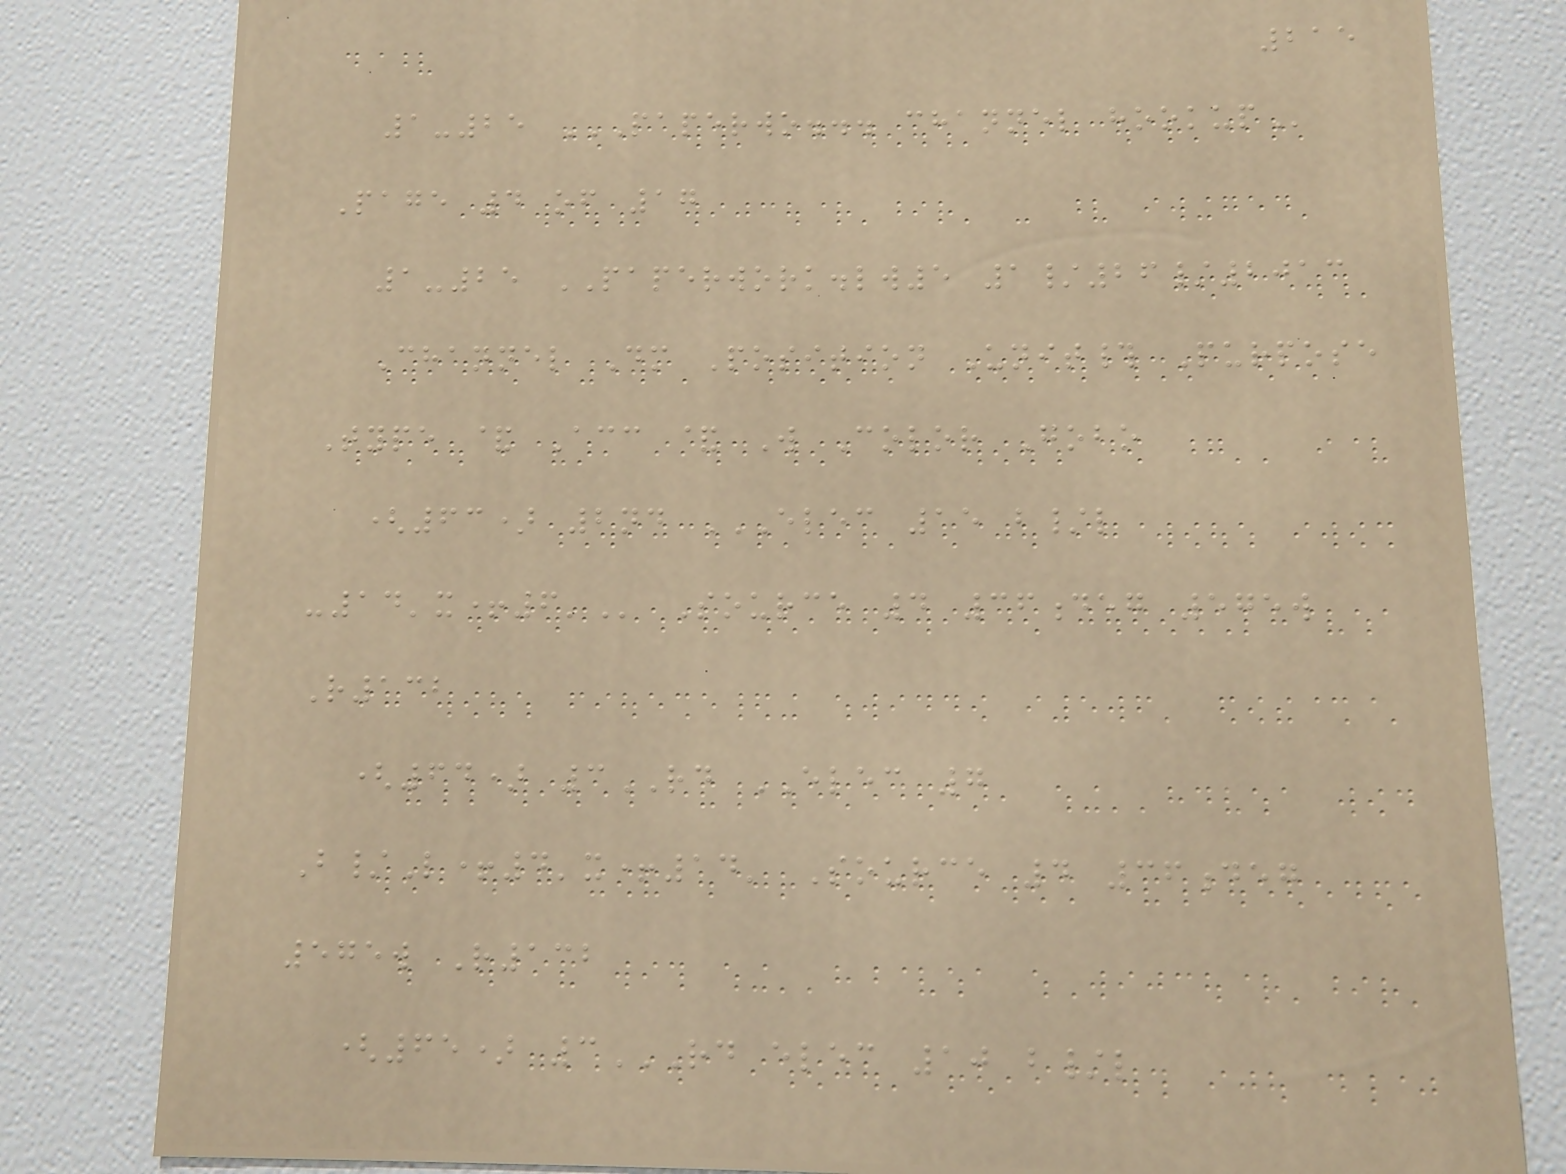215
1-25 PAPERWO... CHANNEL HOOKUP
Page 4 of 17
1-25 PAPERWORK.lw5 1/26/2013
Channel Dm Position Unit# Purpose
Type & Acc & W Color Gobo
(63) 2nd ELEC 15 B/L
-14'X+6' Source 4 36deg 575w
R132
(64) 3RD ELEC 7
B/L+4'x+14' Source 4 36deg
575w R132
(65) 3RD ELEC 10 B/L
